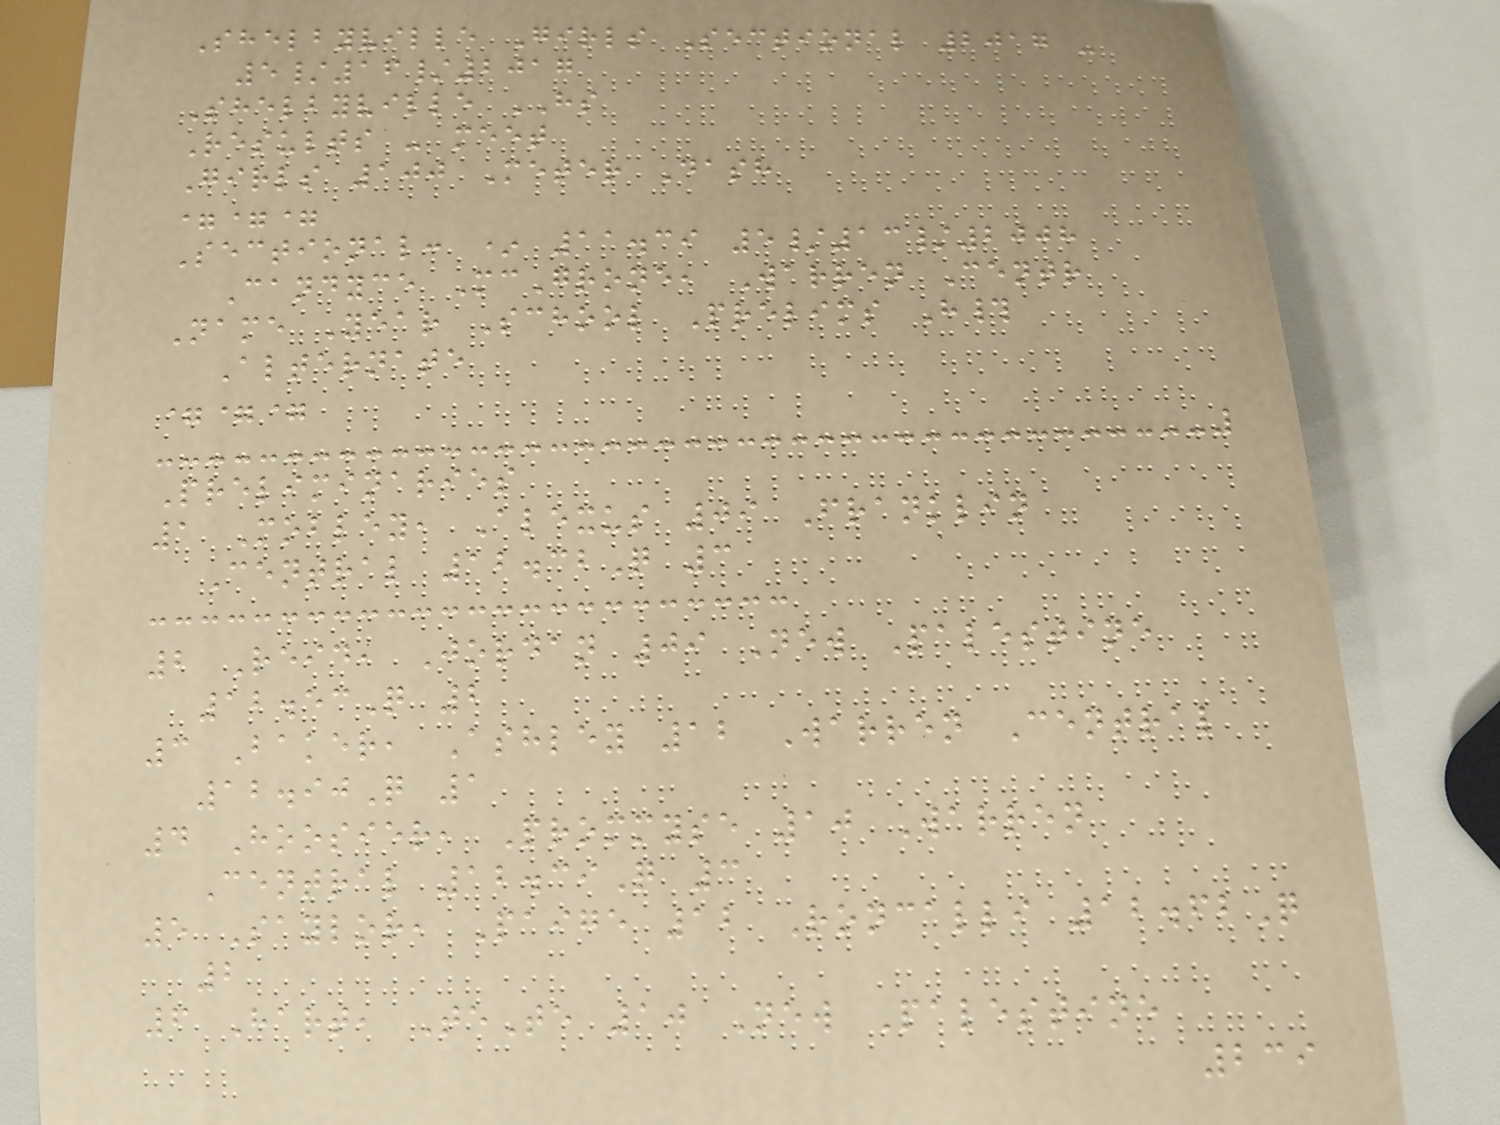Shelbyville Girls Sectional 2017 -
5/16/2017
Shelbyville HS
Results - meet
Girls 100 Meter Dash
===
Sectional: * 11.39 5/13/2008
Candyce McGrone, Warren Centr
Name Year School Prelims H#
Alternate
===
Preliminaries
1 Mobley, Alexus 09 Franklin
Central 12.32Q 3
2 Reid, Jordan 09 New Palestine
12.53Q 2
3 Baker, Ashley 12 Warren Central
12.90Q 1
4 Hoosier, Prommyse 10 Warren
Central 12.39Q 3
5 Saylor, Paige 12 Roncalli 12.62Q
2
6 Hart, TeTe 10 New Palestine
239
